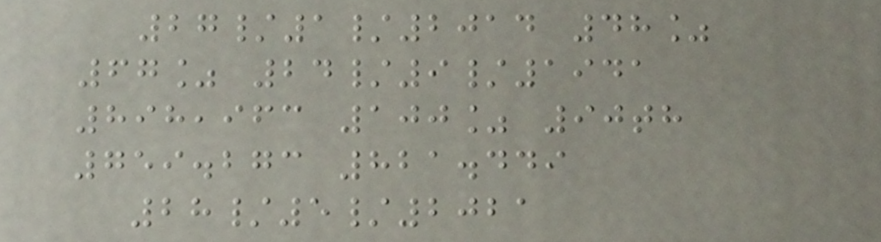27/1/2014 48%
67% 24/9/1941
898,963 100% 90th
759.273 821.449
28/5/2021
